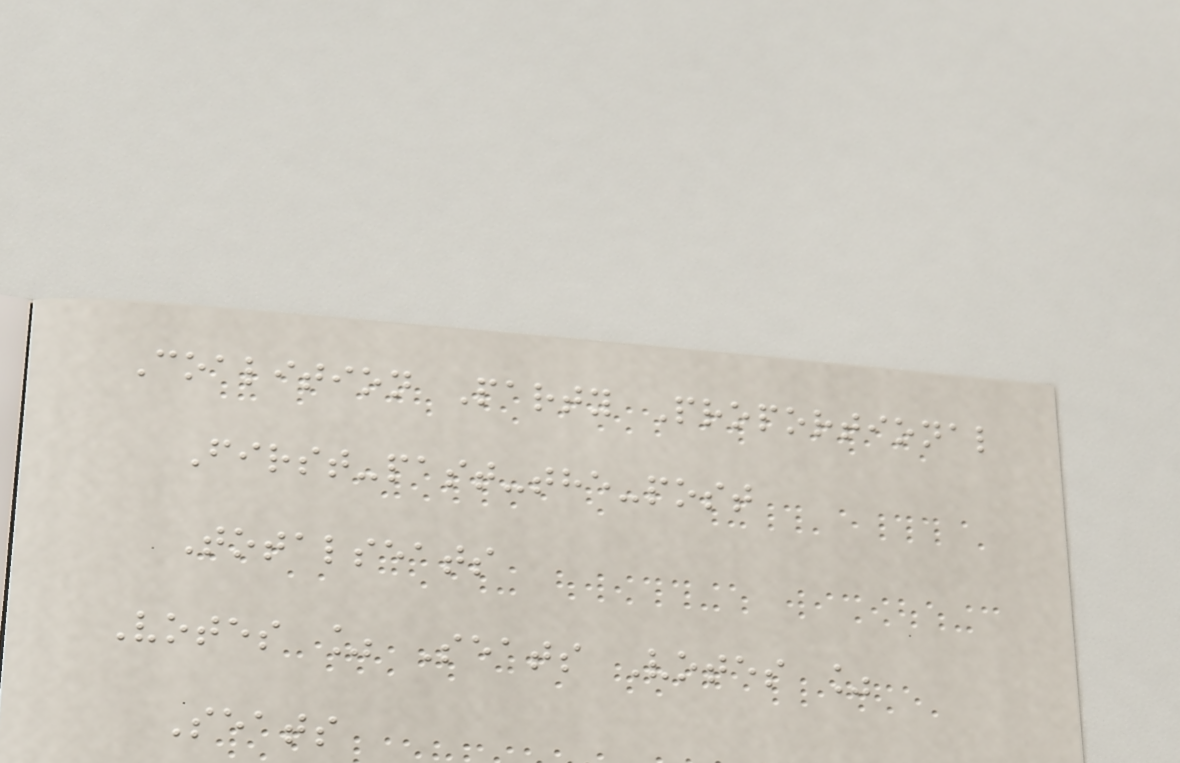Coalition Party Proportional
First-past-the-post
Totalseats
Votes % Seats Votes %
Seats
